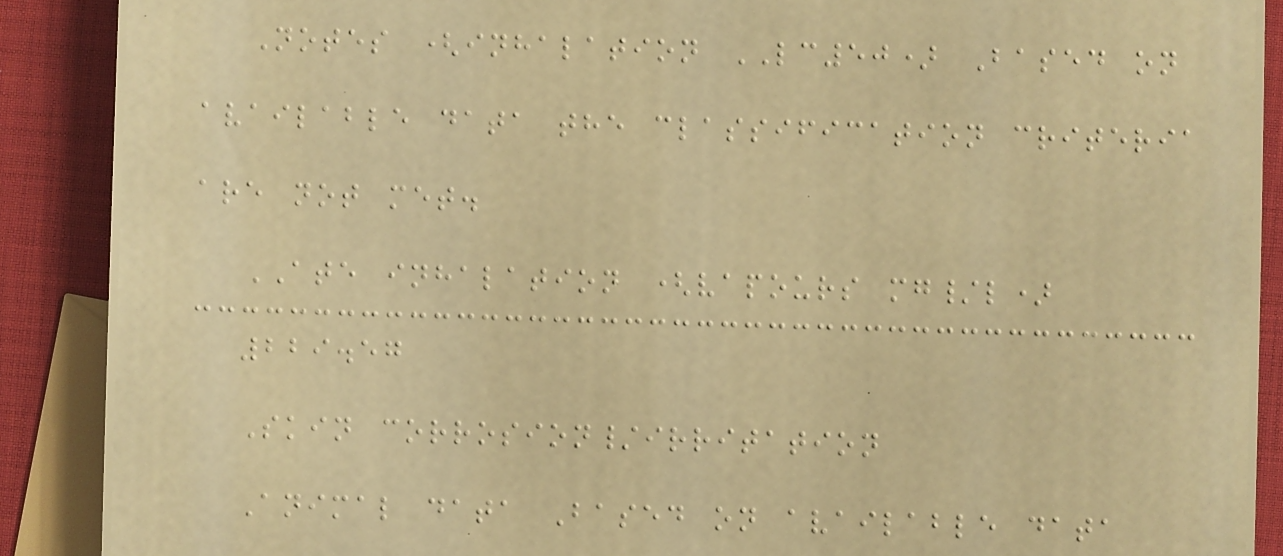Notes (inhalation LC50) Based on
available data the classification criteria
are not met.
ATE inhalation (vapours mg/l)
229.57
Skin corrosion/irritation
Animal data Based on available data
